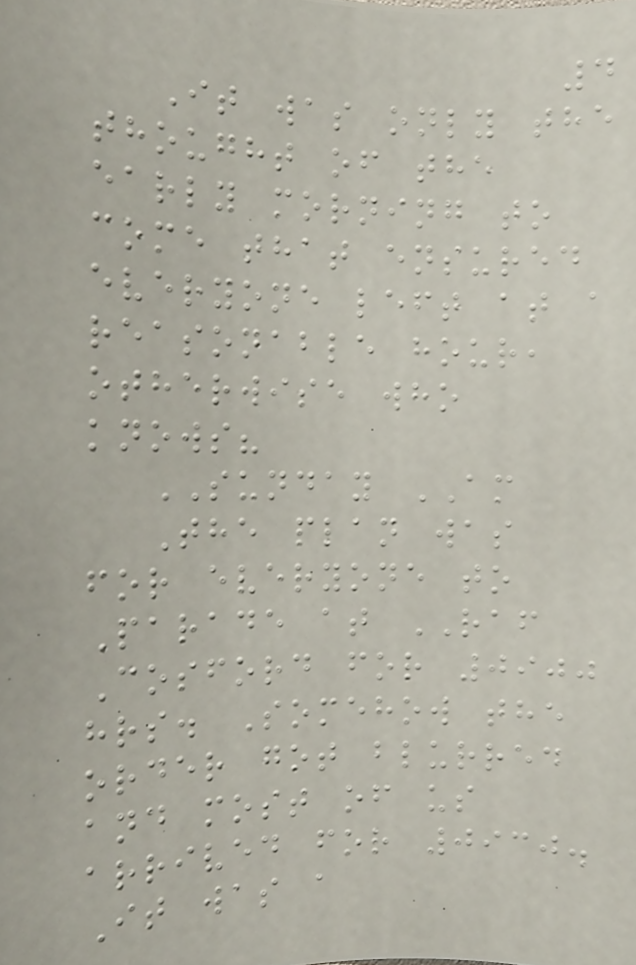4
It was only the
thought of the
early morning to
come that ensured
everyone left at a
reasonable hour,
otherwise who
knows?
SUNDAY AM
The plan was
for everyone to
Parade at RAF
Cosford for 0900
hrs. Somehow the
order got blurred
and most of us
arrived for 0930.
It was a
